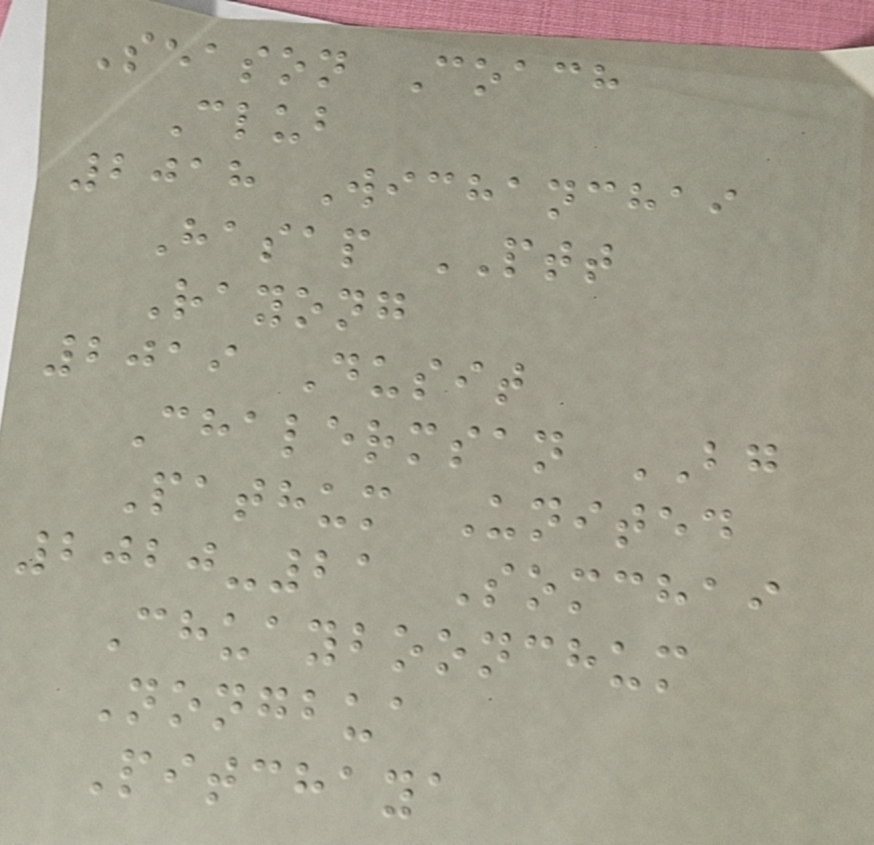Season Coach
Club
2018 Wichanchai
Hasap PTT
Rayong
2019 Dusit
Chalermsan BG
Pathum United
2020-21 Somchai
Chuayboonchum
Nongbua
Pitchaya
